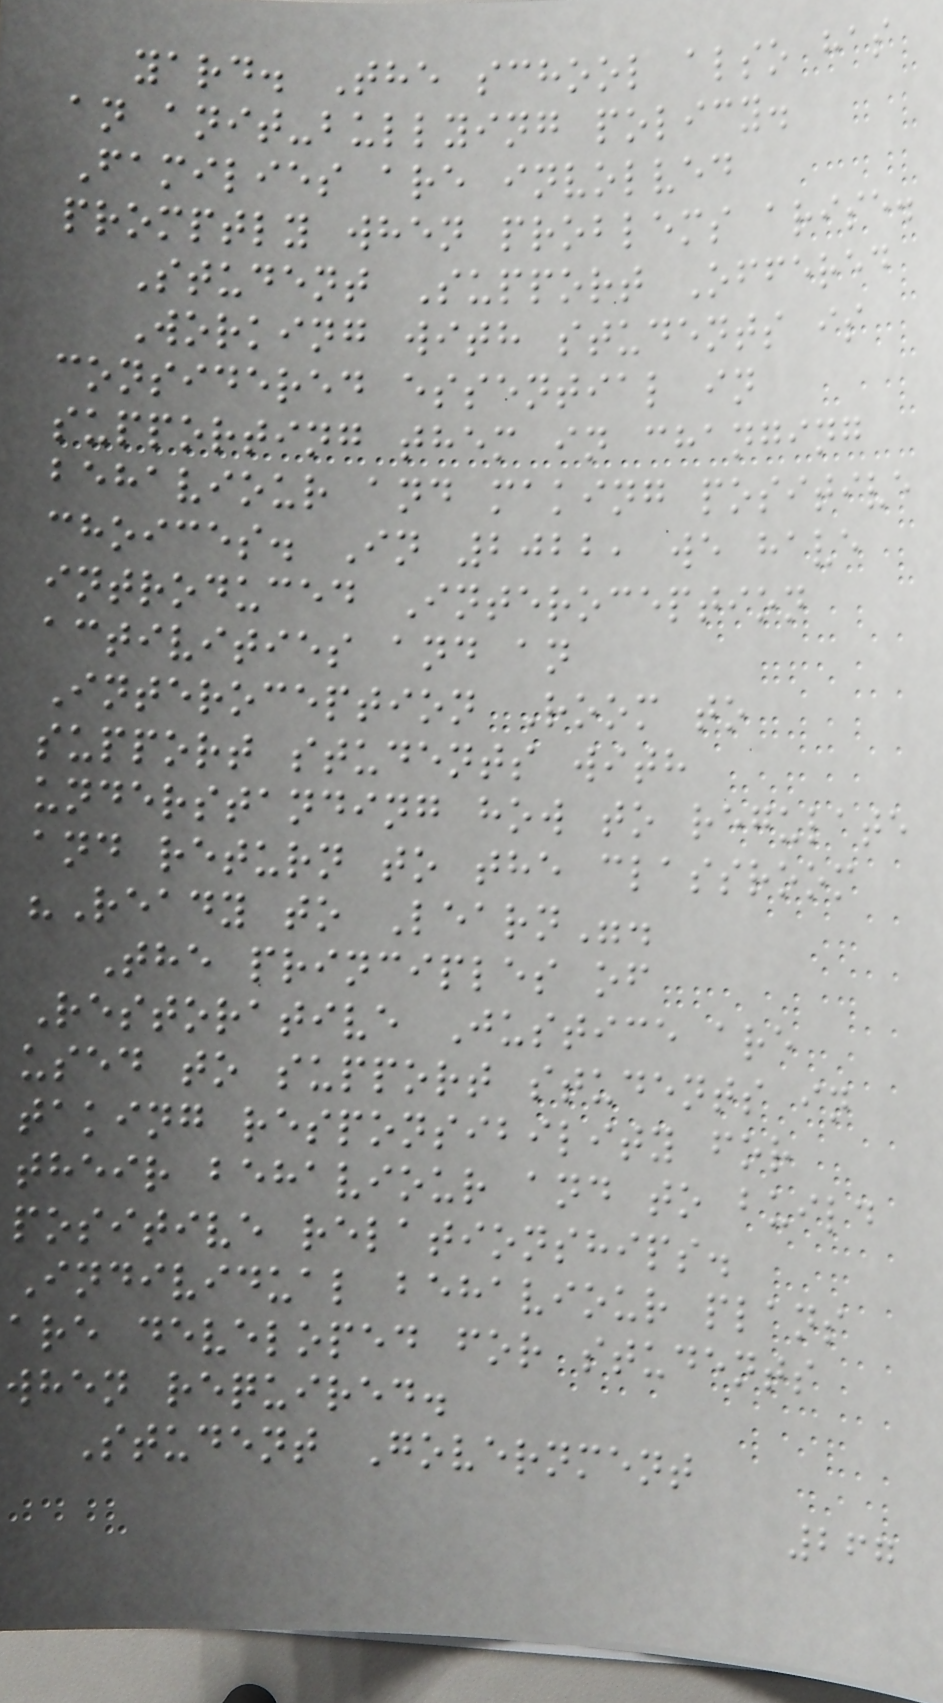yard. The school also has
an anit-bullying policy.
Families are involved
promptly when problems arise.
Student Support Offered
Working with students is
considered essential in
supporting them in changing
behaviour and making positive
choices. In 2022, we have
introduced Interoception
activities and an
Interoception Room to
support students with
understanding how to regulate
and return to the classroom
"Ready to Learn".
The principles of
Restorative Justice are
used to support students in
taking responsibility for
their behaviour and to build
positive relationships.
Individual behaviour plans
are developed for students
when required.
Student Government
267
